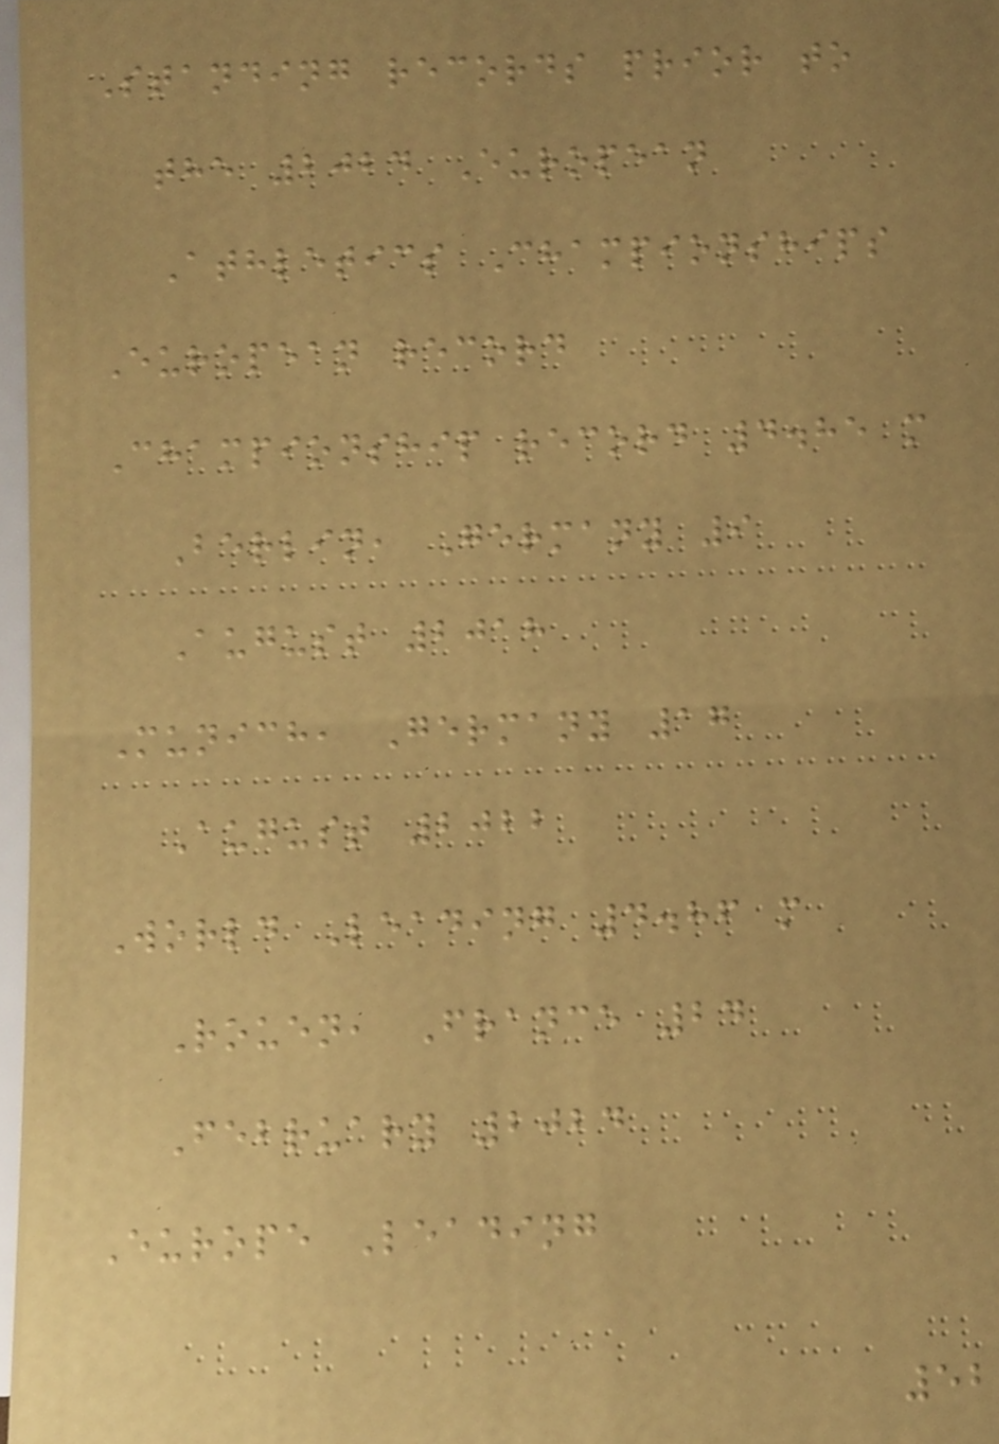Standing records prior to
the 2024 European
Athletics Championships
European record
Championship record 4.85 m
Berlin, Germany 9
August 2018
Munich, Germany 17
August 2022
World Leading 4.86 m
Rouen, France 24
February 2024
Europe Leading
52
